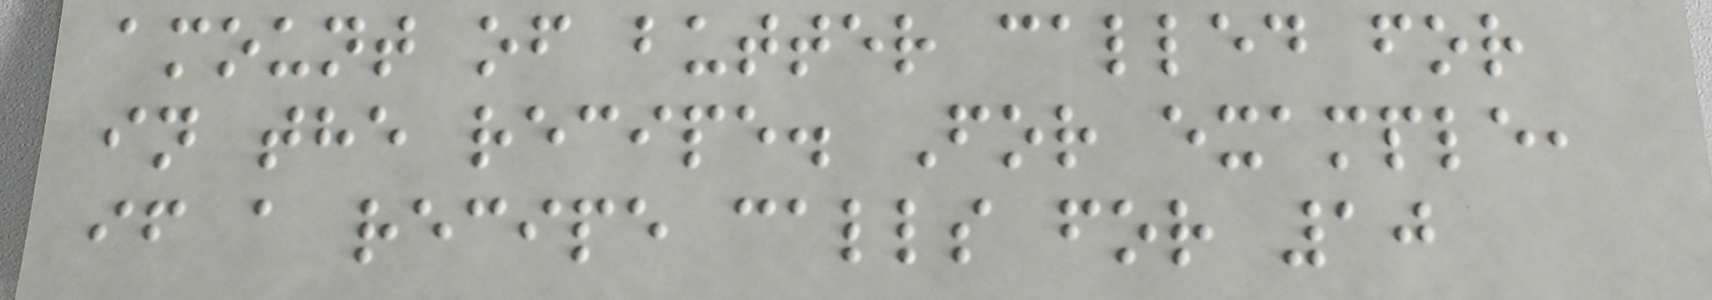amount of butter called for
in the recipe. For example,
if a recipe calls for 10
